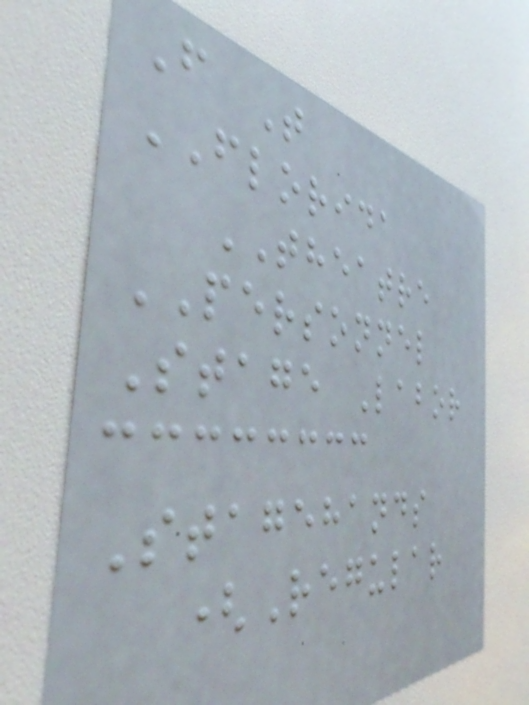F T
FLORIDA
THEATRE
PERSONNEL
Stage Labor
Stagehands
(Regular
